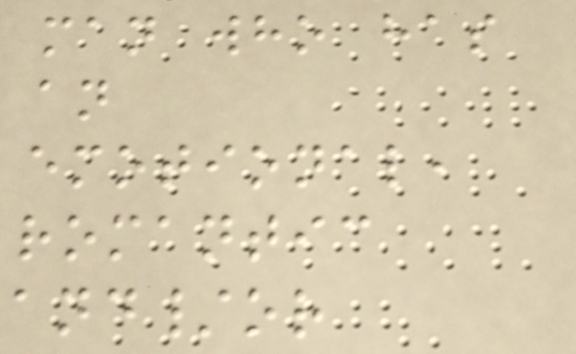man who has
an
emotional,
romantic
and/or
